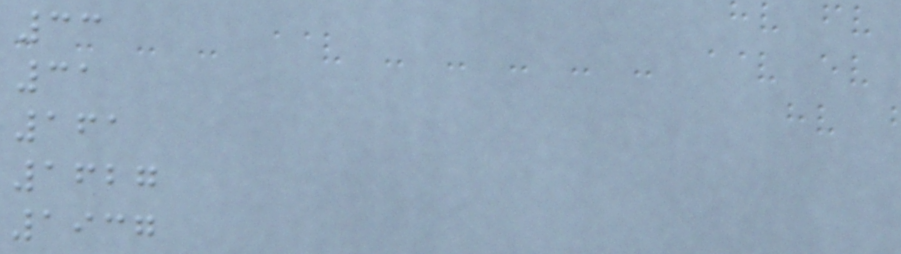33
31
161
1627
1937
